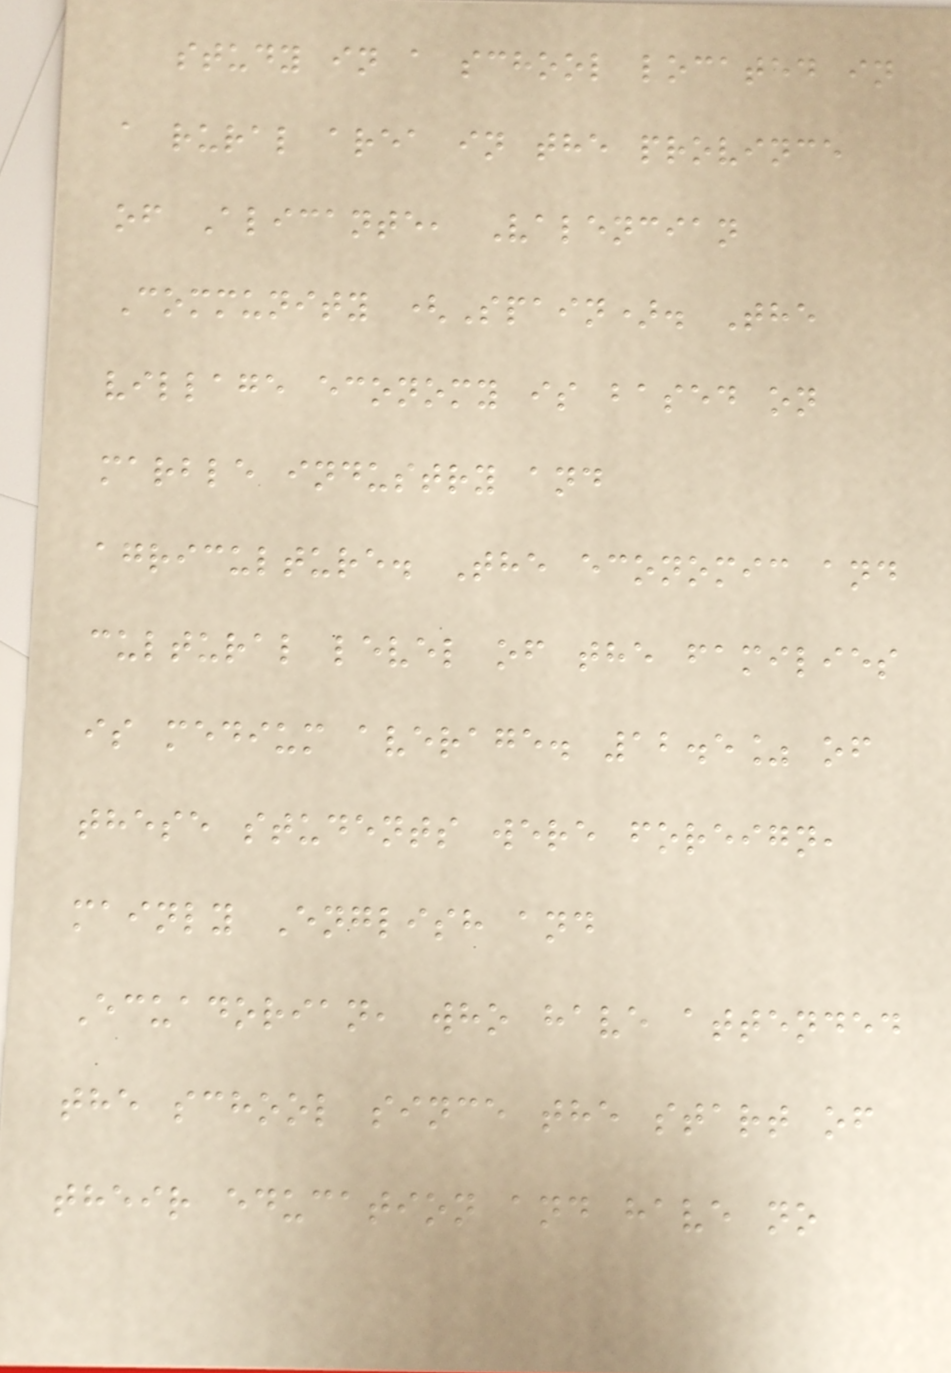study in a school located in
a rural area in the province
of Alicante, Valencian
Community (Spain). The
village economy is based on
marble industry and
agriculture. The economic and
cultural level of the families
is medium average. 12.5% of
these students were foreign,
mainly English and
Ecuadorian, who have attended
the school since the start of
their education and have no
